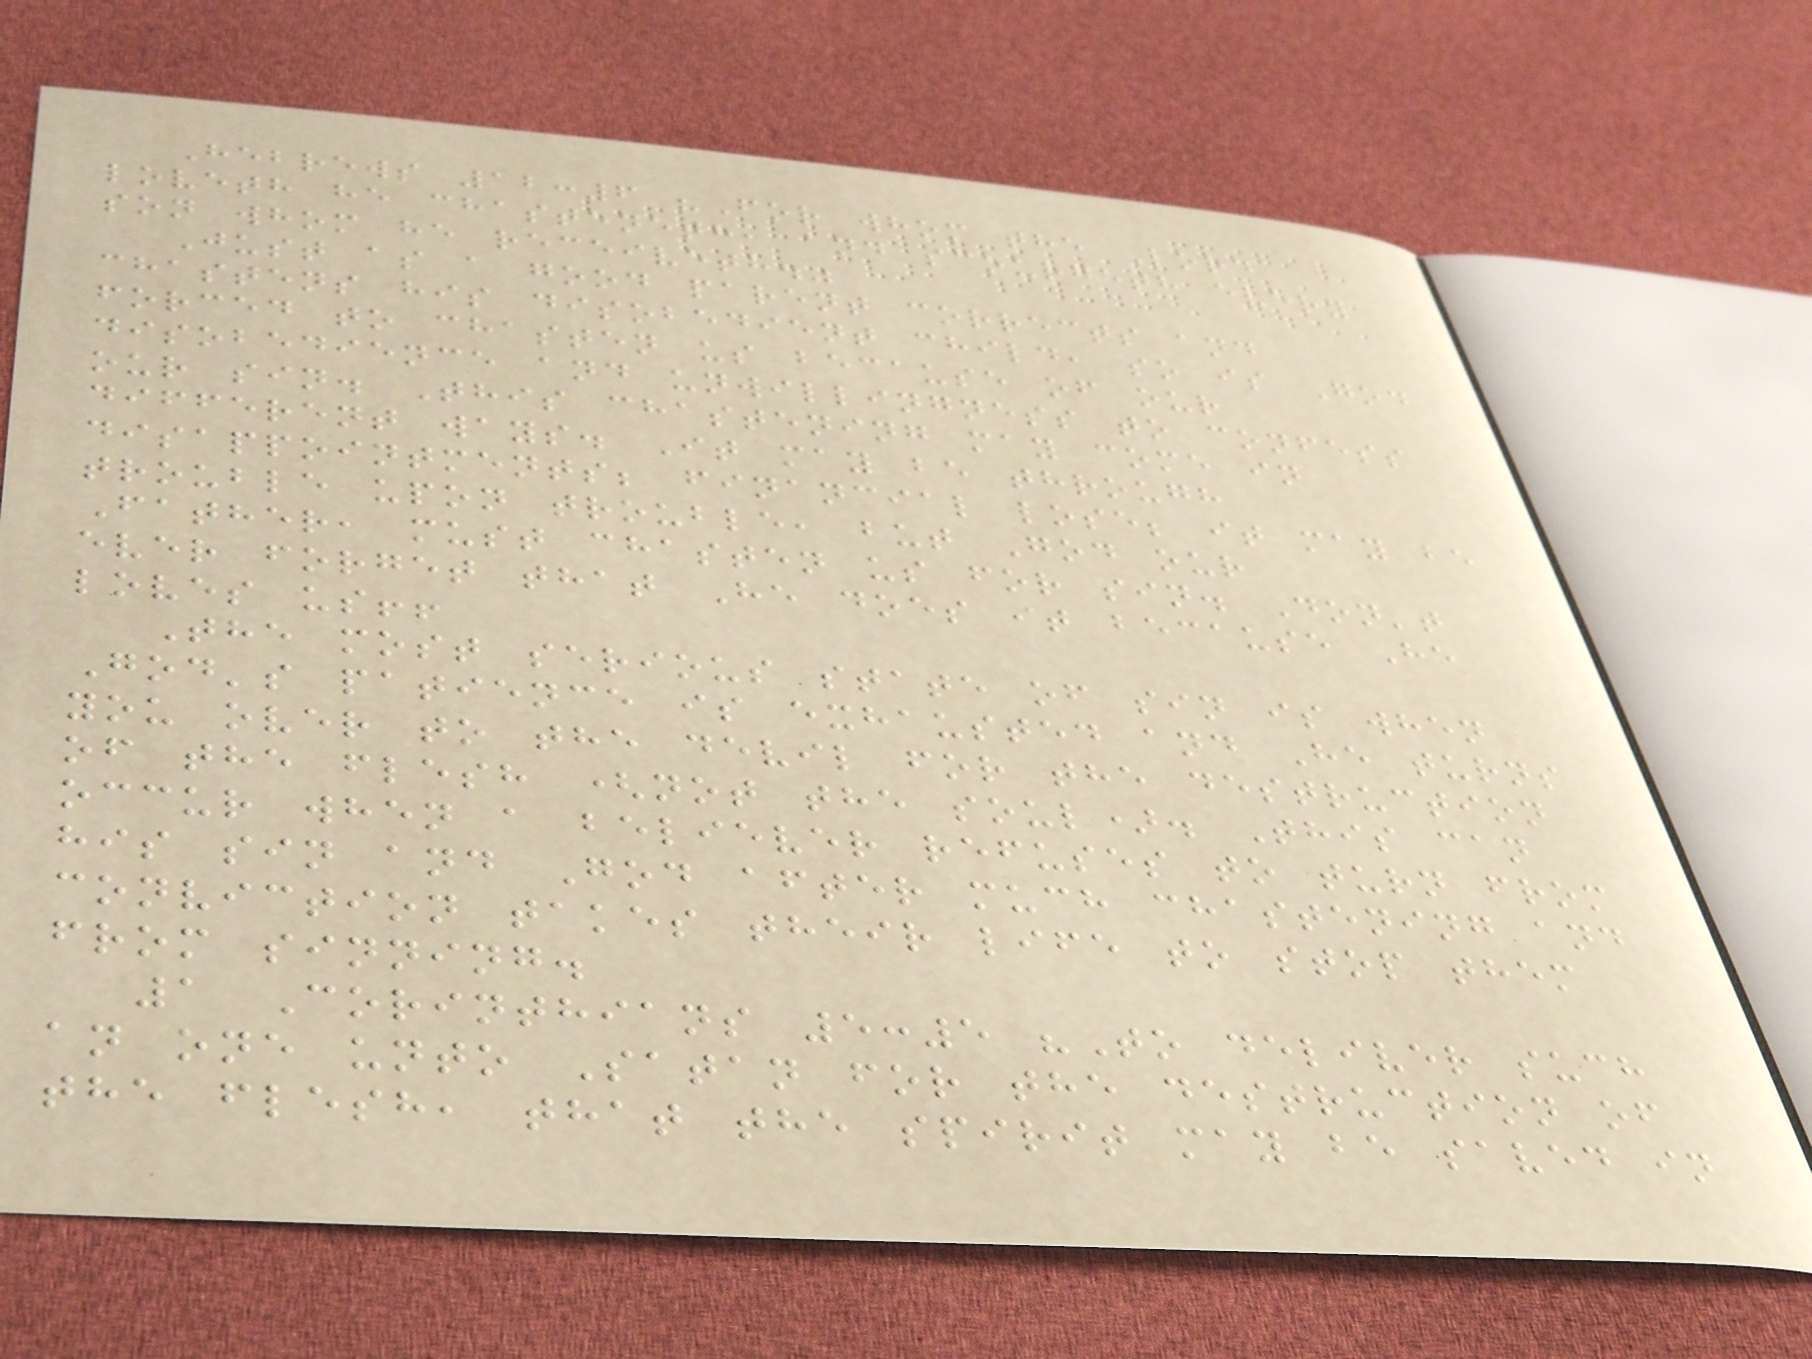Hebrews 12:6 "For whom the Lord
loveth he chasteneth, and scourgeth every
son whom he receiveth."
Just as a good parent corrects and
chastens his disobedient child, so is God
forced to chasten us because of our
disobedience and unwillingness to confess
our sin. This chastening may come in
different ways. It may be through
disappointments; financial lose; it may be
trouble upon trouble, but God our
Father, must chasten us for sin. Don't
ever forget that He does it because He
loves us!!
The most serious state of sin is when
God's patience is exhausted and He turns
you over to the devil for the destruction
of the flesh (not the soul). This can
occur when a believer refuses to turn from
his sin and God after much chastening and
conviction takes their life to stop them
from sinning.
1 Corinthians 5:5 "To deliver such
an one unto Satan for the destruction of
the flesh, that the spirit may be saved in
